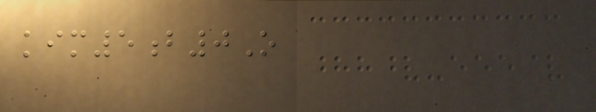kim5b0O
